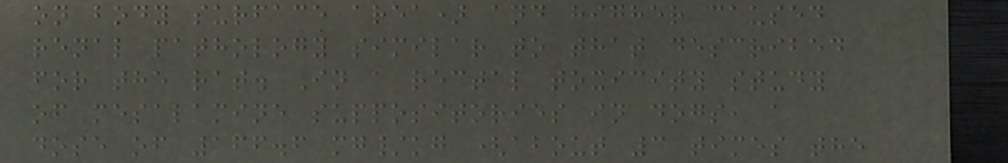on body surface area) and higher caused
renal pathology similar to that described
for the rat. In a rectal toxicity study
of mesalamine suppositories in dogs, a
dose of 166.6 mg/kg (about 3 times the
